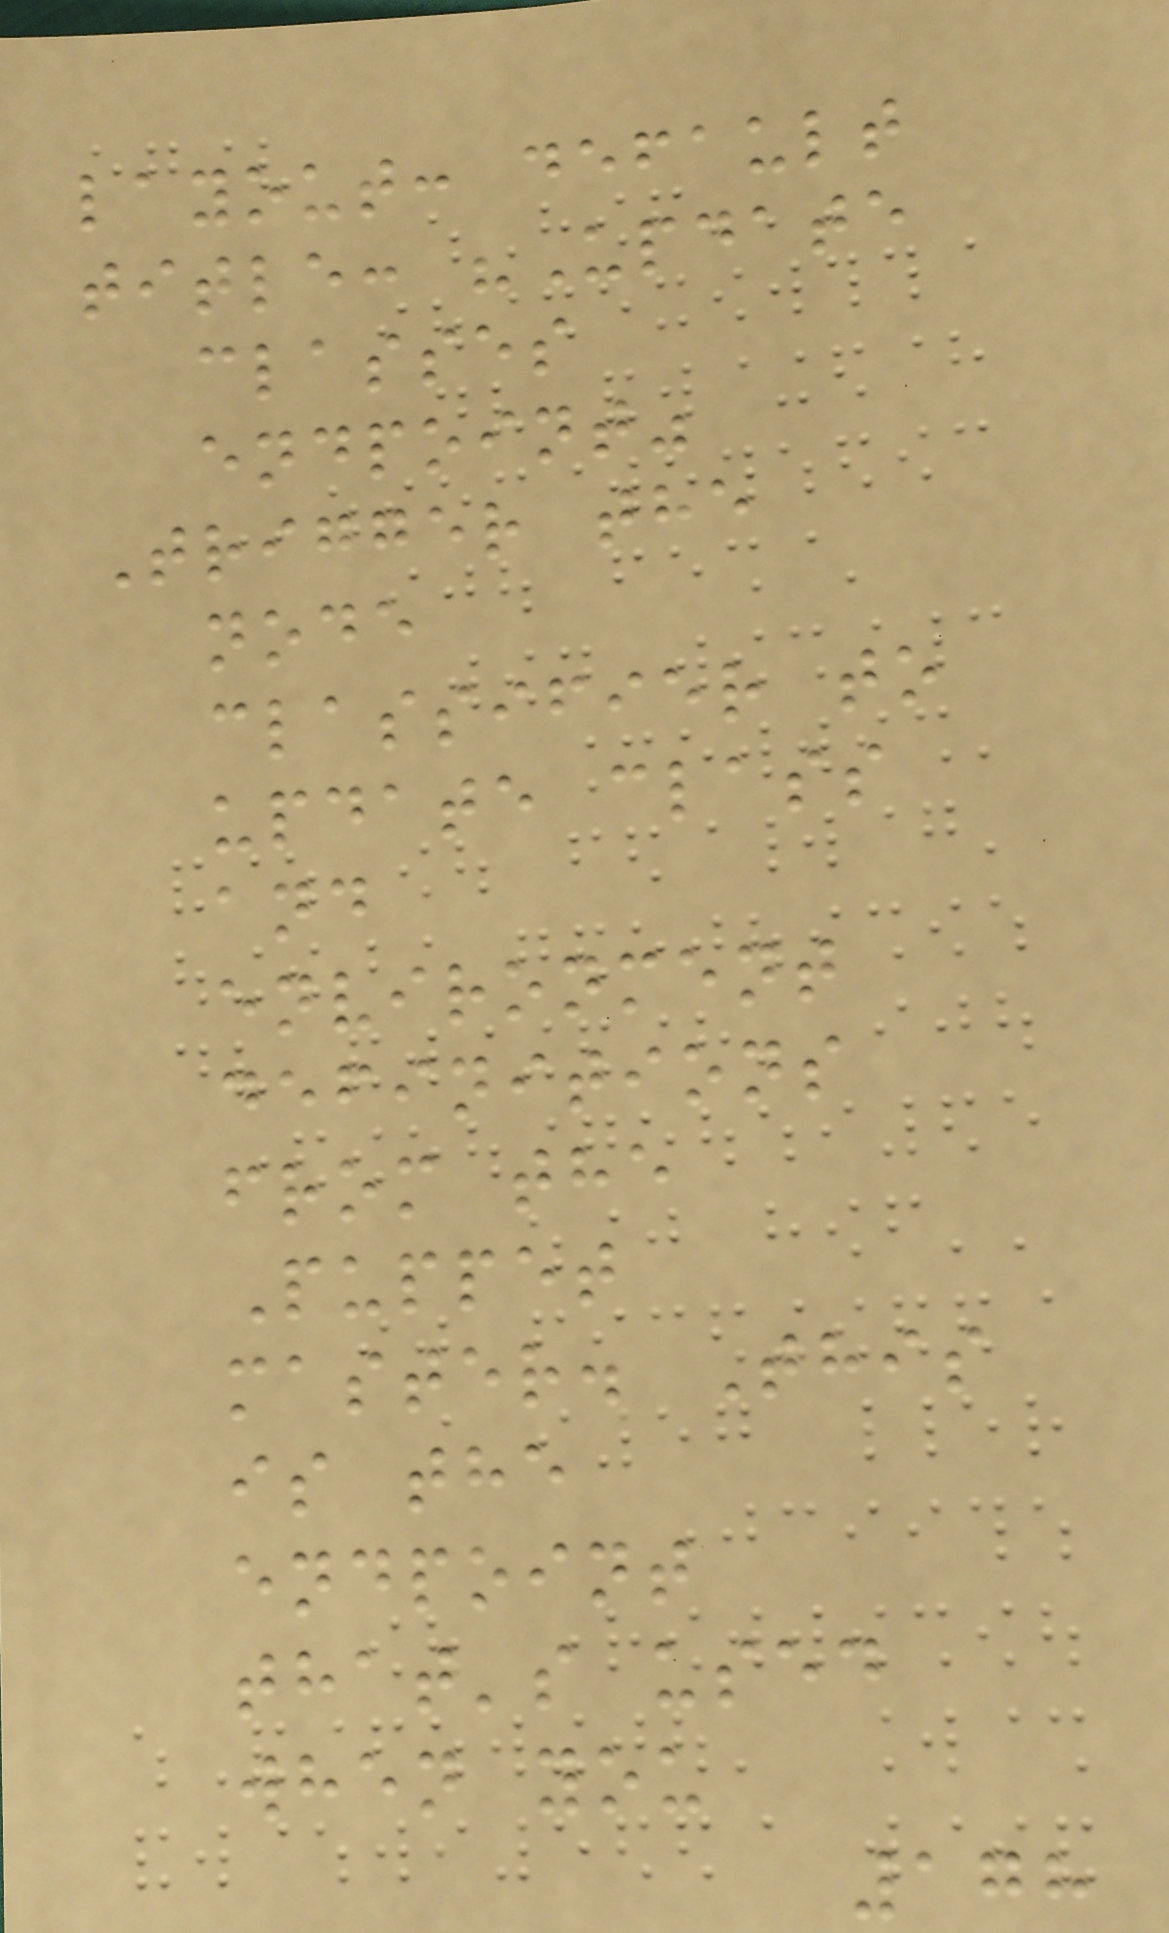layout: default
title: "Update
classes
endpoint"
Trigger the
node
classifier to
update class
and
environment
definitions
from the
Puppet
master. This
is the
endpoint
that's used
when you
178
